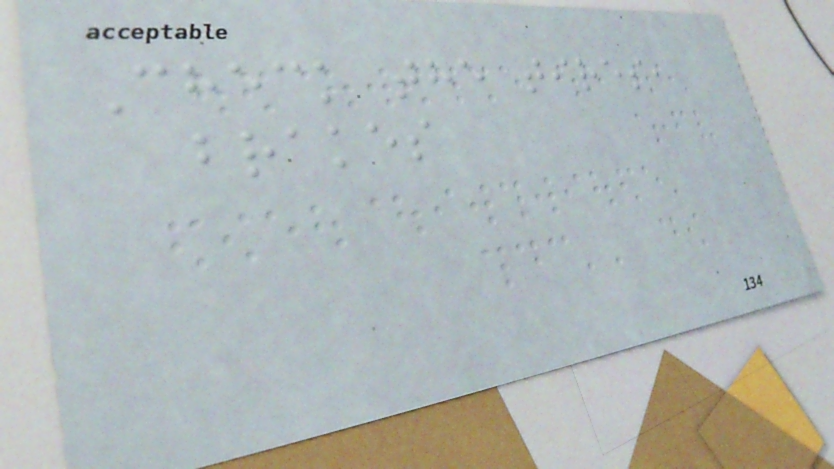Check the tires,
brakes
